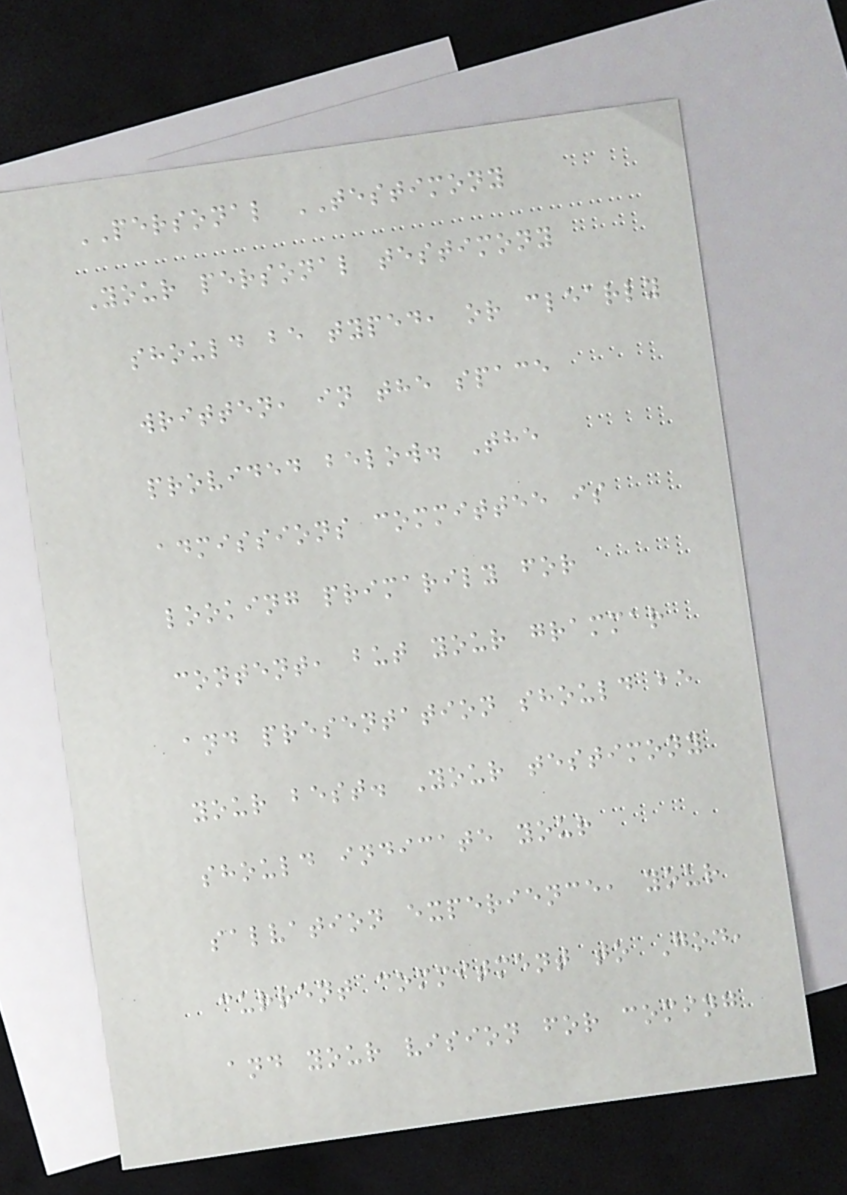PERSONAL TESTIMONY
Your personal testimony
should be typed, or clearly
written, in the space
provided below. The
admissions committee is
looking primarily for
content, but your grammar
and presentation should be
your best. Your testimony
should indicate your
salvation experience, your
current commitment to God,
and your vision for coming
